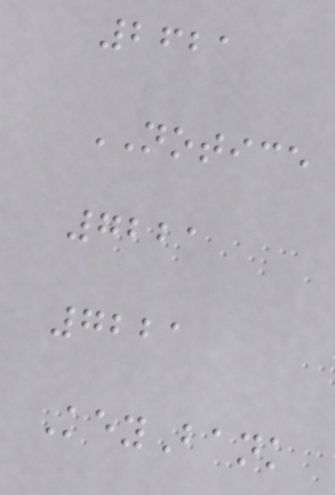2621
NOTICE
7221
7221
KeyBank
